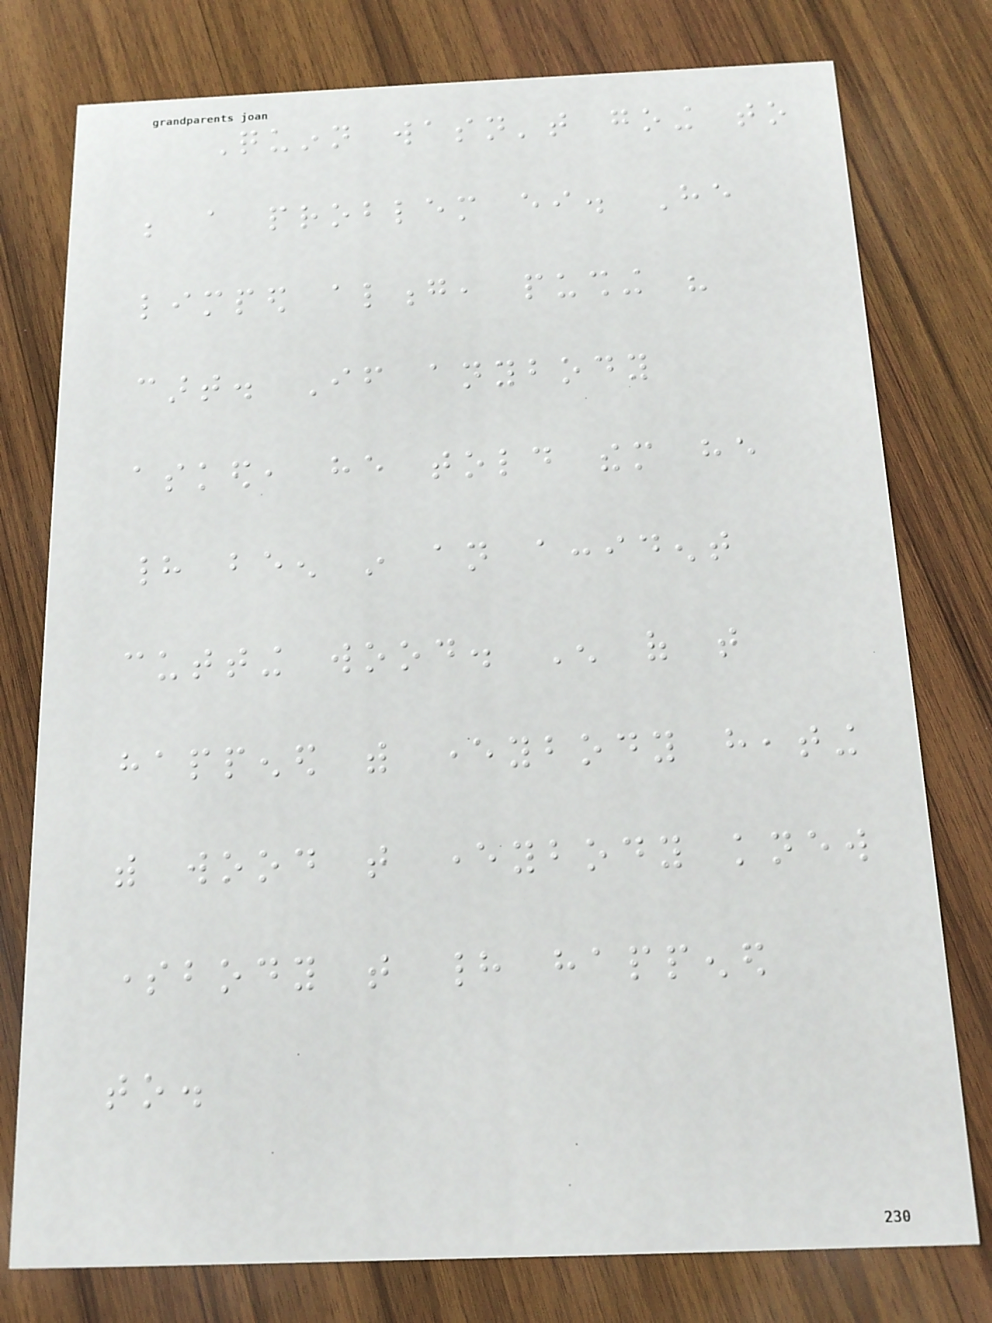Quinn wasn't going to
be a problem either. He
limped along, pushing his
cart. If anybody
asked, he told them he
had been in an accident
cutting wood. Enough of that
happened with everybody heating
with wood that everybody knew
somebody that had happened
to.
